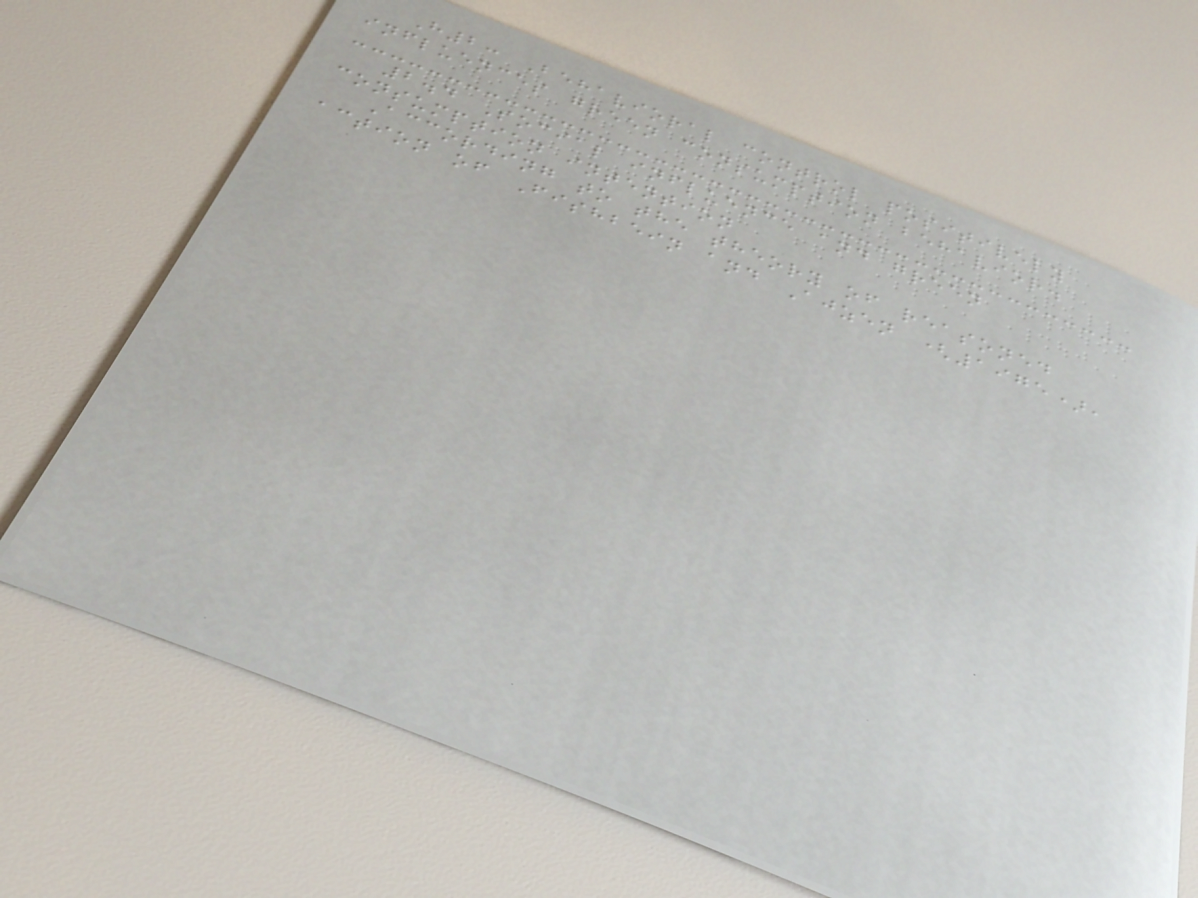H2: Behavioral control positively
influences green consumption behavior.
2.4 Social influence and green
consumption intention
According to the theory of reasoned
action of Fishbein and Ajzen (1975),
